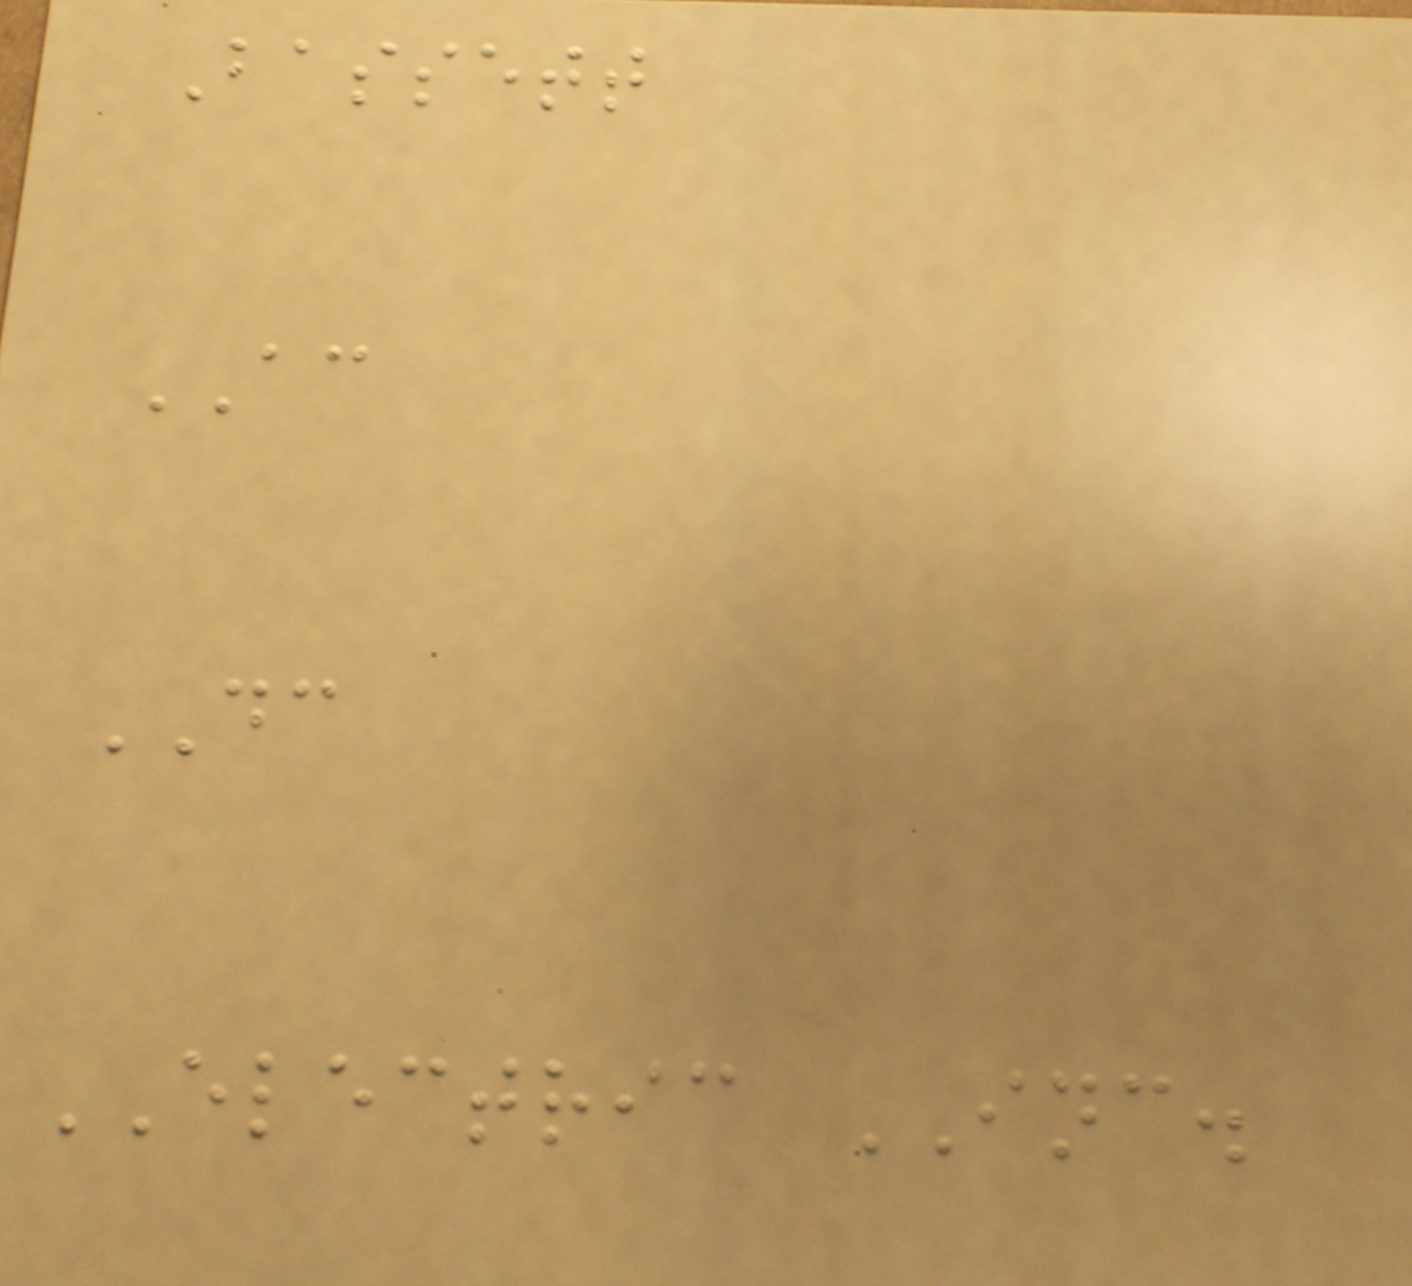Bassett
AC
DC
ELECTRIC INC.
